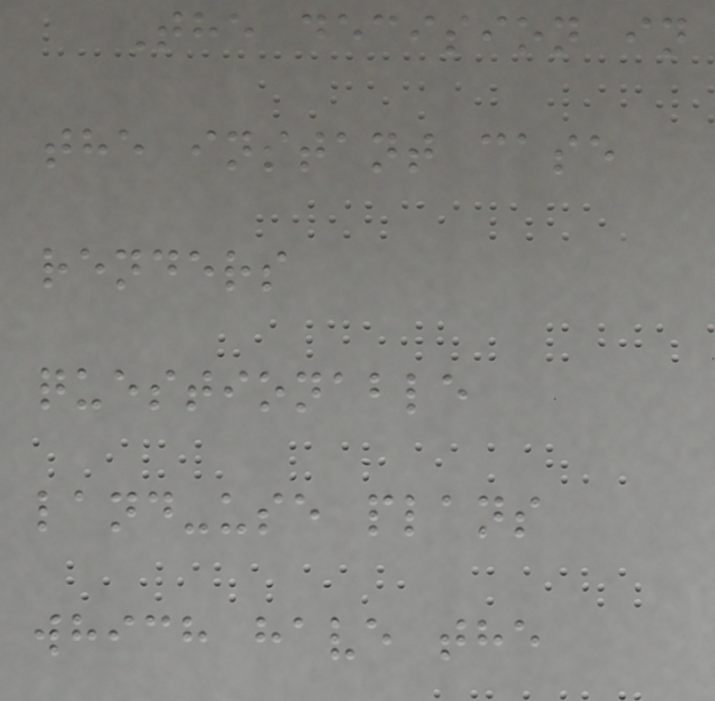The decision in
the instant case
renders
questionable
land-use plans
which have the
